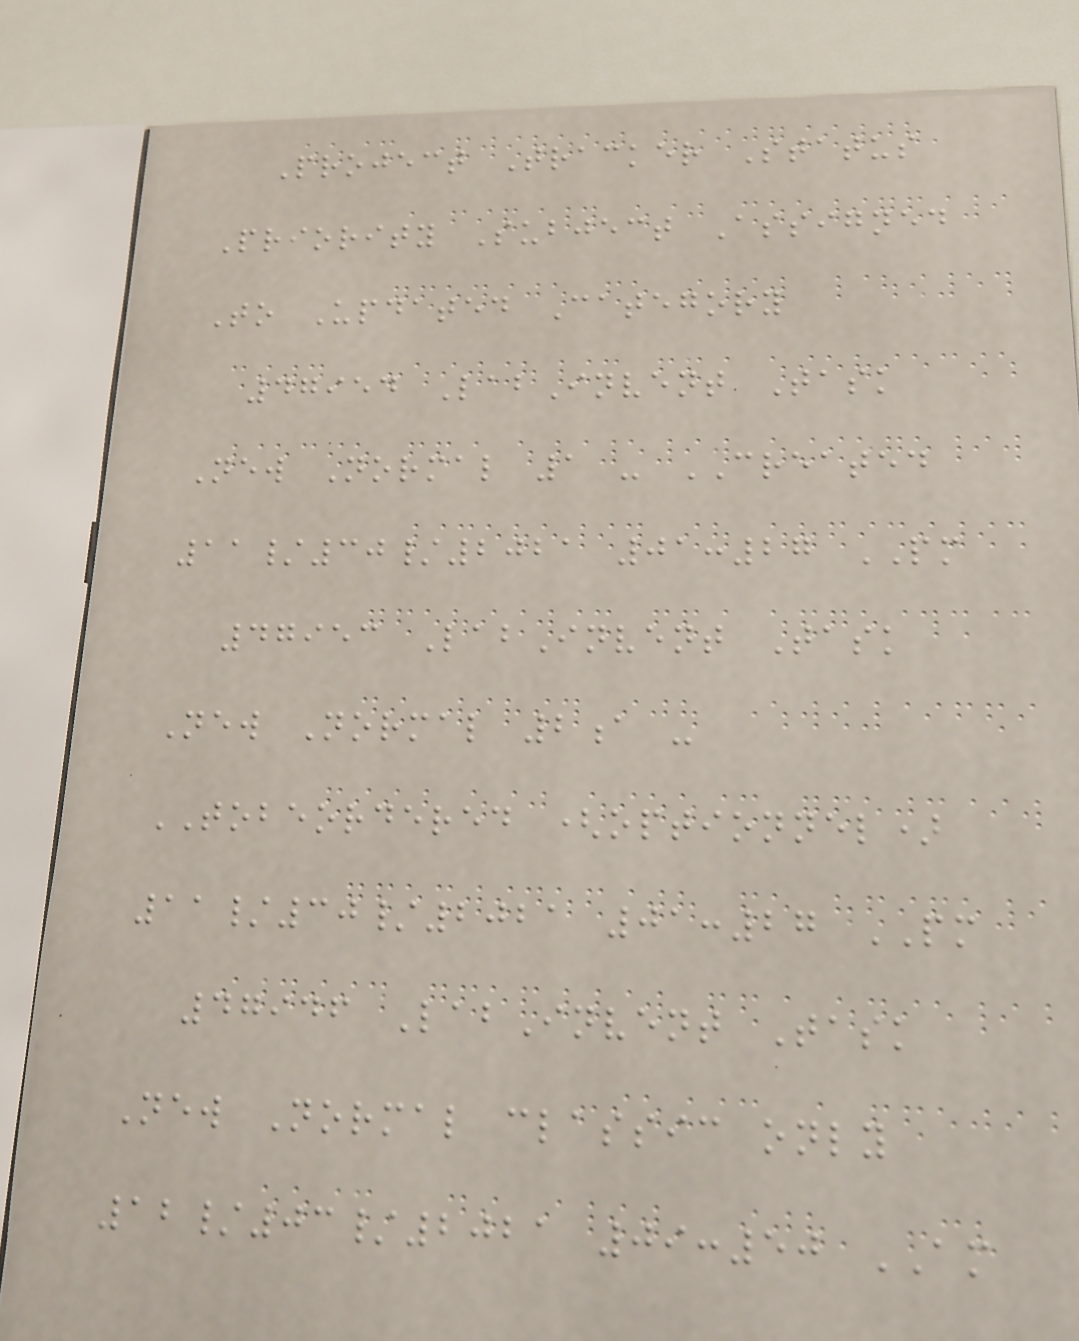Project Tracker Status
Priority Subject Assigned
To Updated Category
47954 LabInvent Task
New Normal 1 - CREATED
11/30/2021 01:27 PM
47953 LabInvent Task
New Normal 2a -
TOBEORDERED (optionnel)
11/30/2021 01:27 PM
47946 LabInvent Task
New Normal classic only
12/03/2021 09:50 AM
